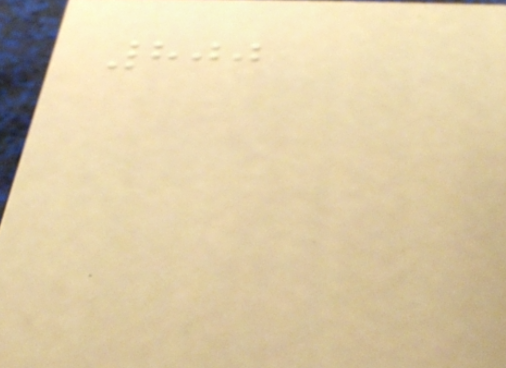800
